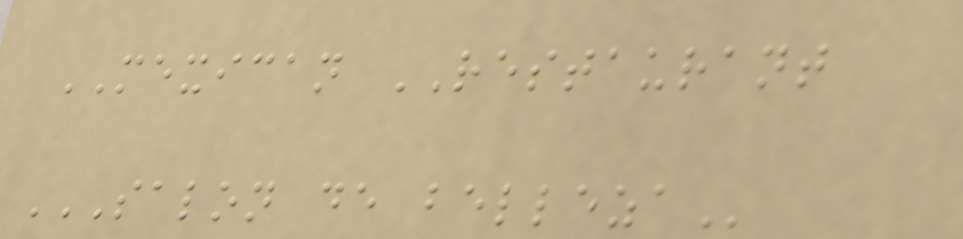MEXICAN RESTAURANT
SALON DE BELLEZA
